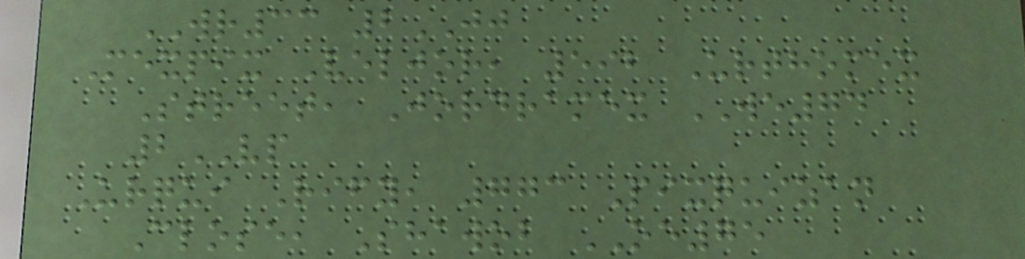WR33 2JJ
Mexpix Veljor, 592 Urthomex
Street, Jordramex WE74
2VP
Urqui Rify, 773 Pixquizan
Close, Shawob OE75
